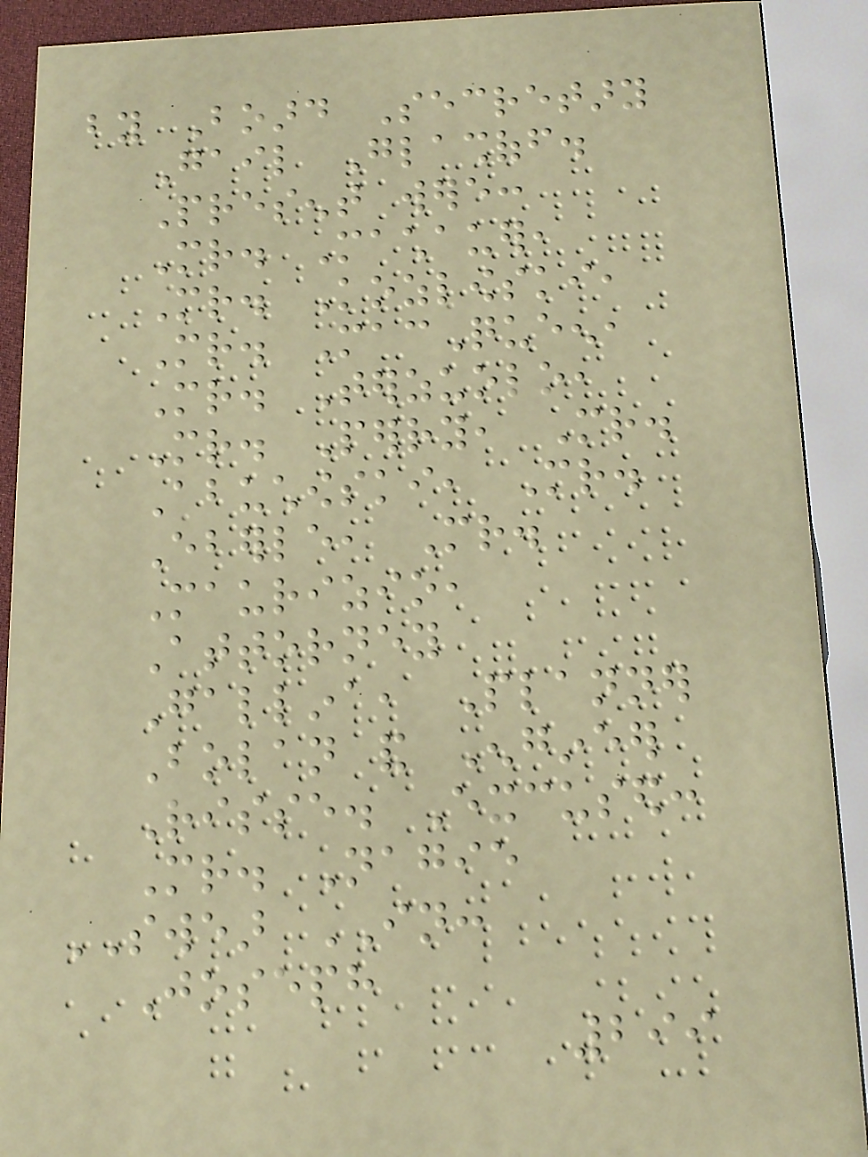by Board Secretary
Gail Glashoff.
Present were:
Mr. Machauer,
Mr. Kozlowski,
Mr. MacQueen,
Mr. Terzuolo,
Mr. Perry, Mr.
Abuchowski, Mr.
Eberle, Mr.
Maurizio,
Attorney
Gallina, Planner
Bolan and Engineer
Risse. Excused:
Mr. Nagie
SWEAR IN:
Joseph
299
